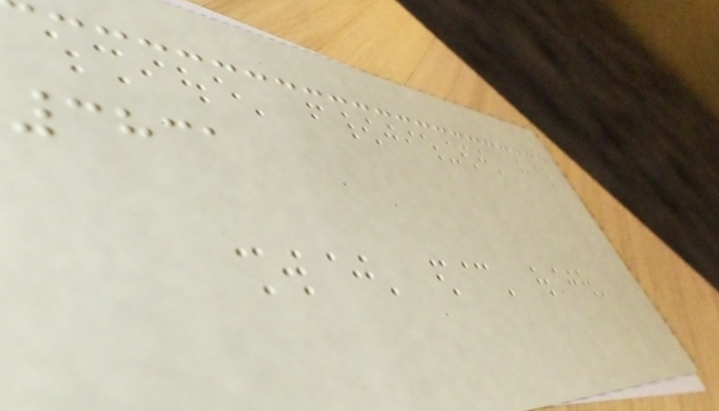3831
